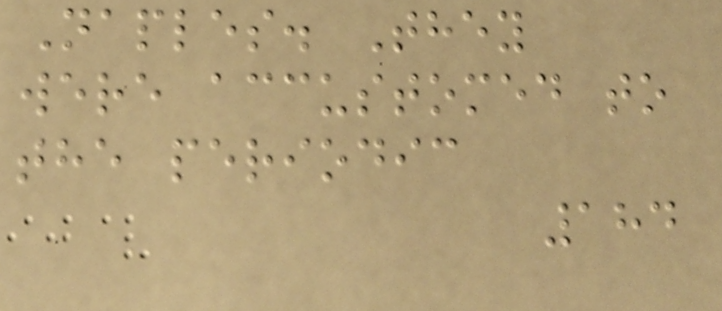Naples. They
were accustomed to
the periodic
184
